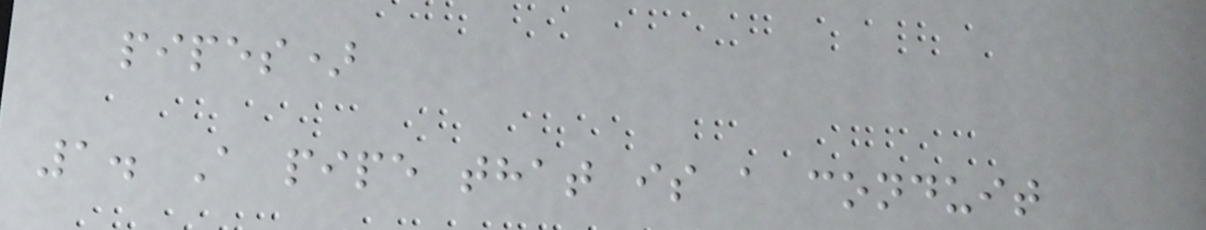pipes)
1. A pipe that is a conduit
